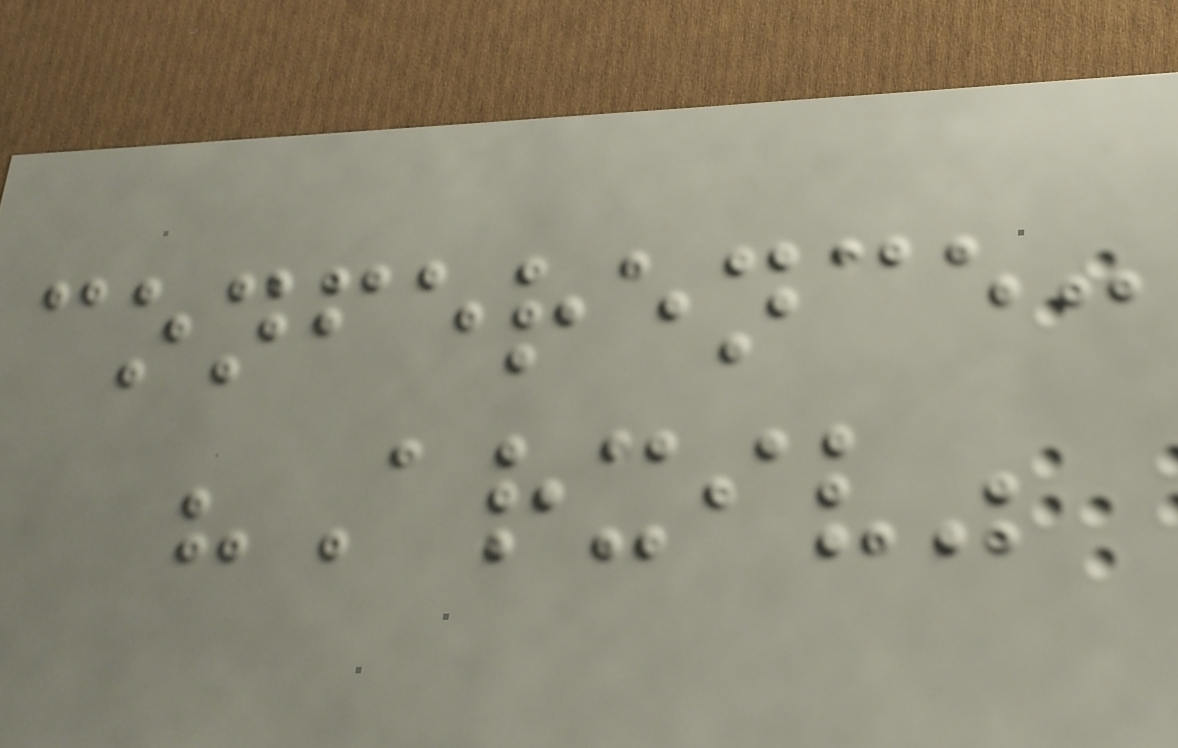conference:
"Arxiv"
